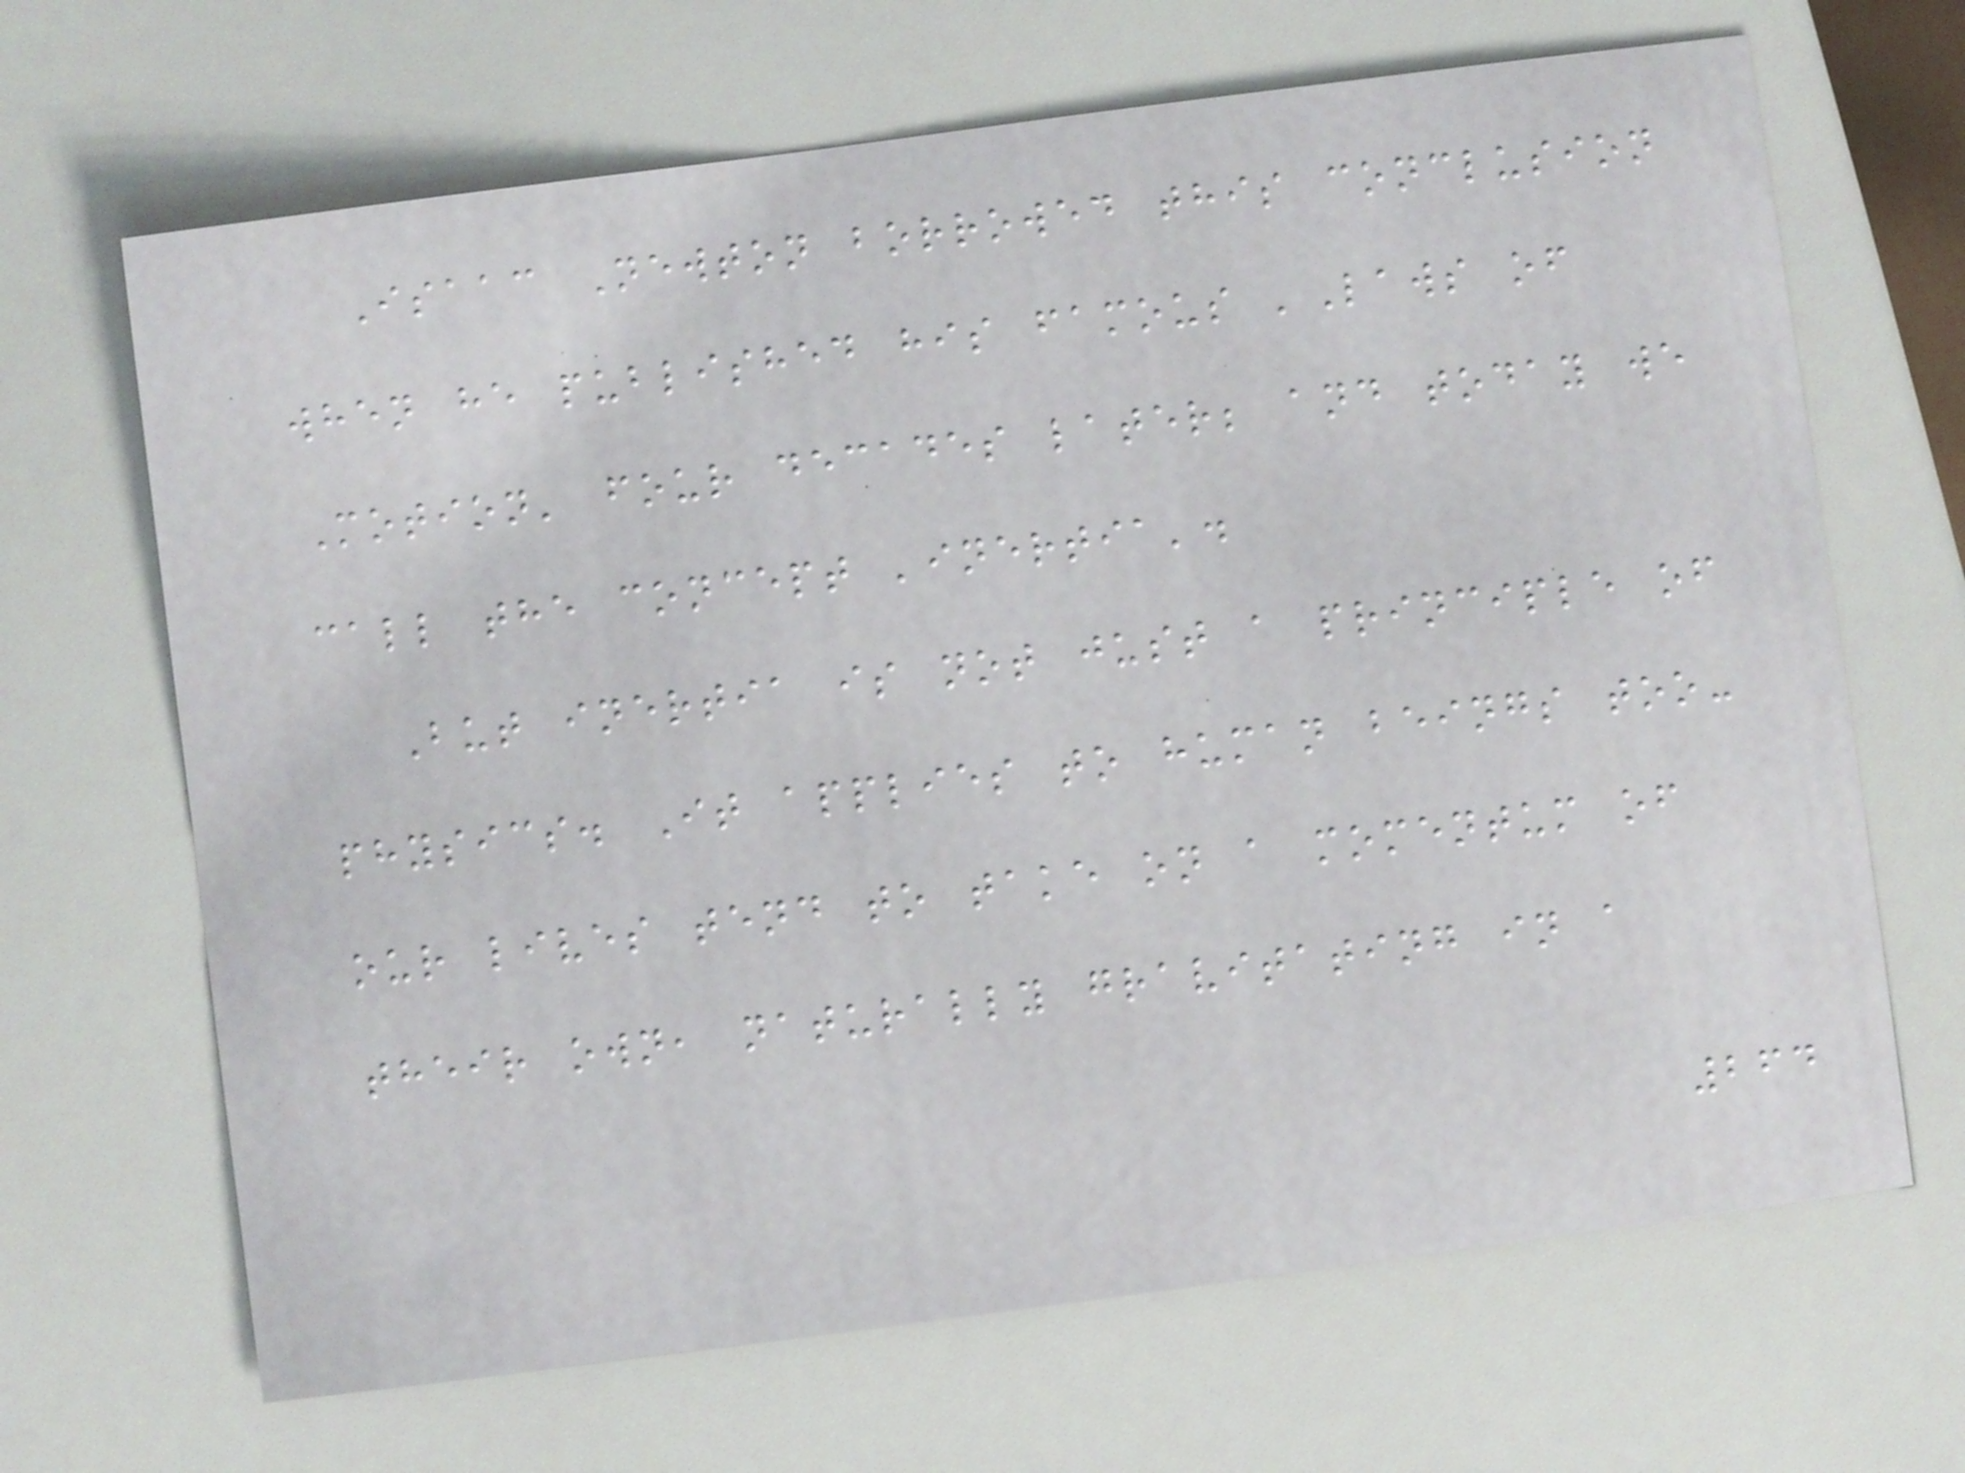Isaac Newton borrowed this conclusion
when he published his famous 'Laws of
Motion' four decades later; and today we
call the concept 'inertia'.
But inertia is not just a principle of
physics. It applies to human beings too-
our lives tend to take on a momentum of
their own, naturally gravitating in a
264
